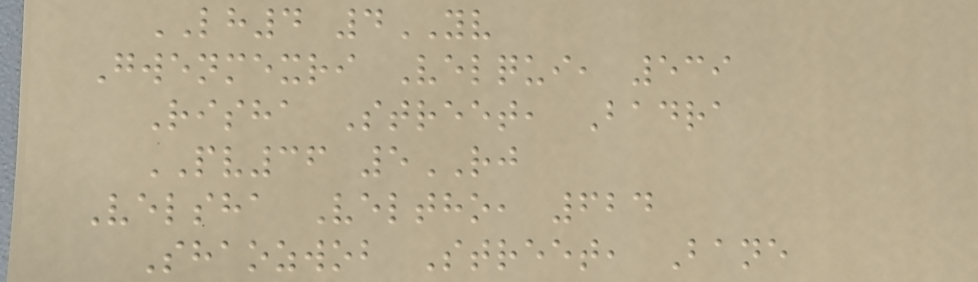LH4 4YV
Gwenmexri Velqui, 539
Risha Street, Badra
PV36 5RJ
Velsha Veltho, 624
Shaozwob Street, Bane
